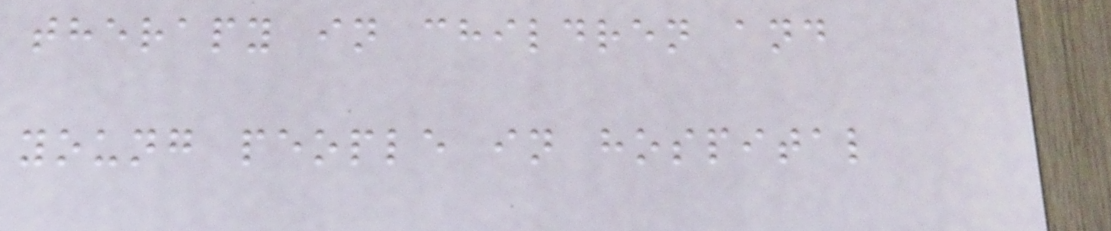therapy in children and
young people in hospital
